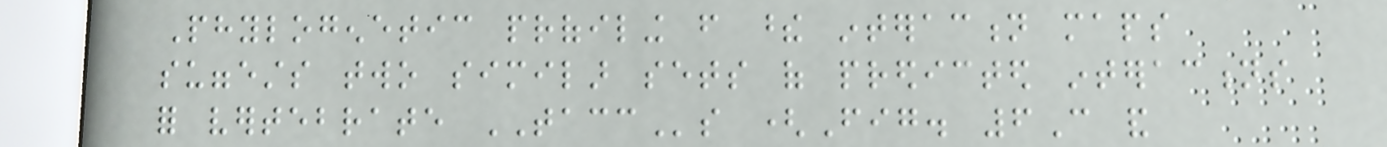Phylogenetic profiling from these interaction maps
suggests two similar sets of predicted interactions
for vertebrate TACCs (Fig. 6C and
